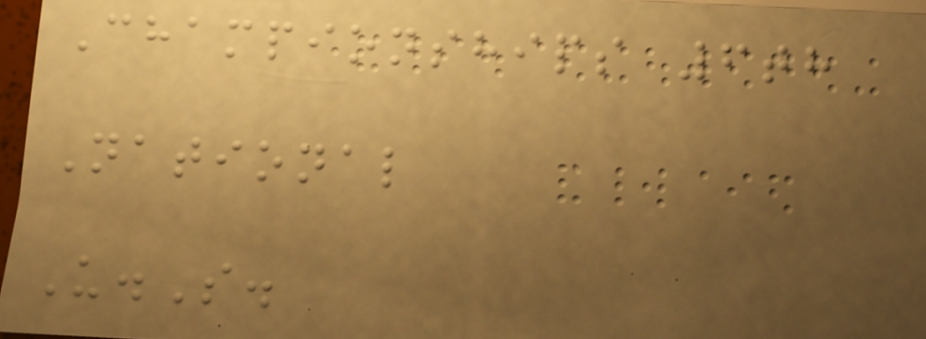Championships 6th
National
U.S.
